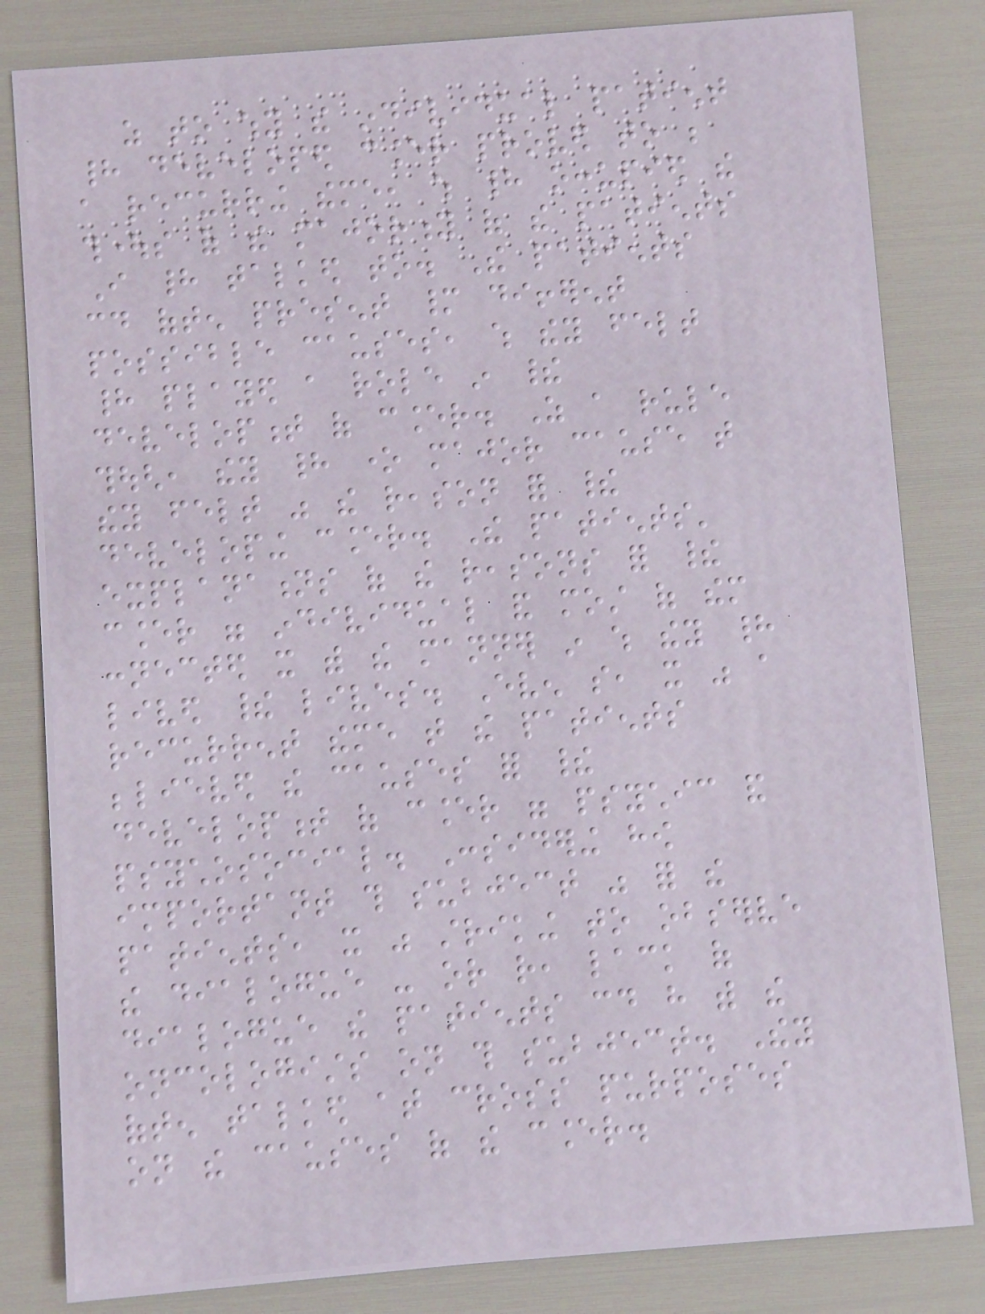as to why the individual patient
had developed cancer proved to be
a recurring theme, which had occupied the
thoughts of the majority of the patients
I had talked to. The patients
could often present many different
possible causes, which they felt
had played a role in their
development of cancer. As a rule
though, they had one major cause that
they felt was the reason for their
developing cancer. The patients'
explanations of the reasons for their
cancer were individual and most of them
connected it with the manner in which they had
lived their lives. Even so, it was a
recurrent theme that the patients
believed the causes for their
development of cancer were psychic and
psychosocial. Considering how
important this subject was for the
patients, it was striking to observe
the dialogue - or rather, lack of
dialogue the patients could have with the
oncologists on this subject. They
often talked at cross purposes
on the causes of the cancer.
